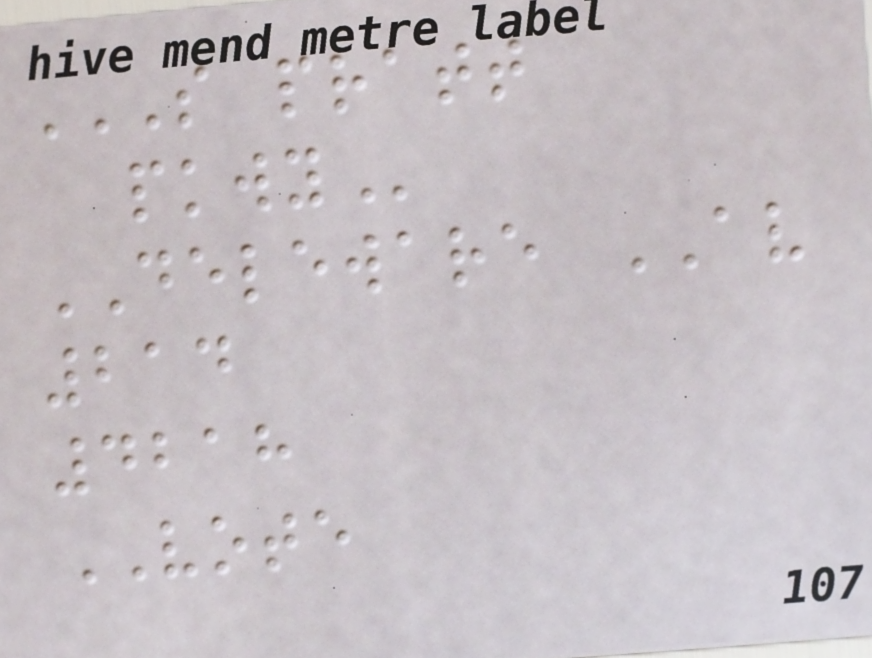S PRATT
PKWY
DELEWARE AV
214
4218
VOTE
